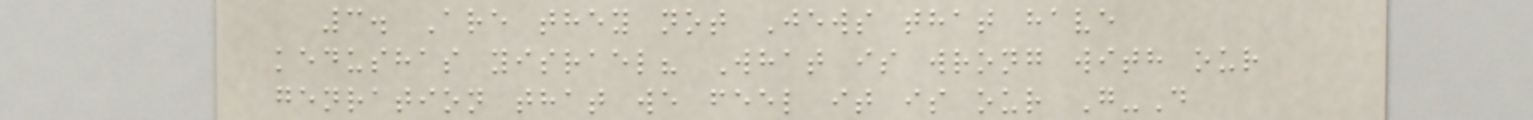3. Are they not Jews that have
kedushas yisrael? What is wrong with our
genration that we feel it is our G-D
